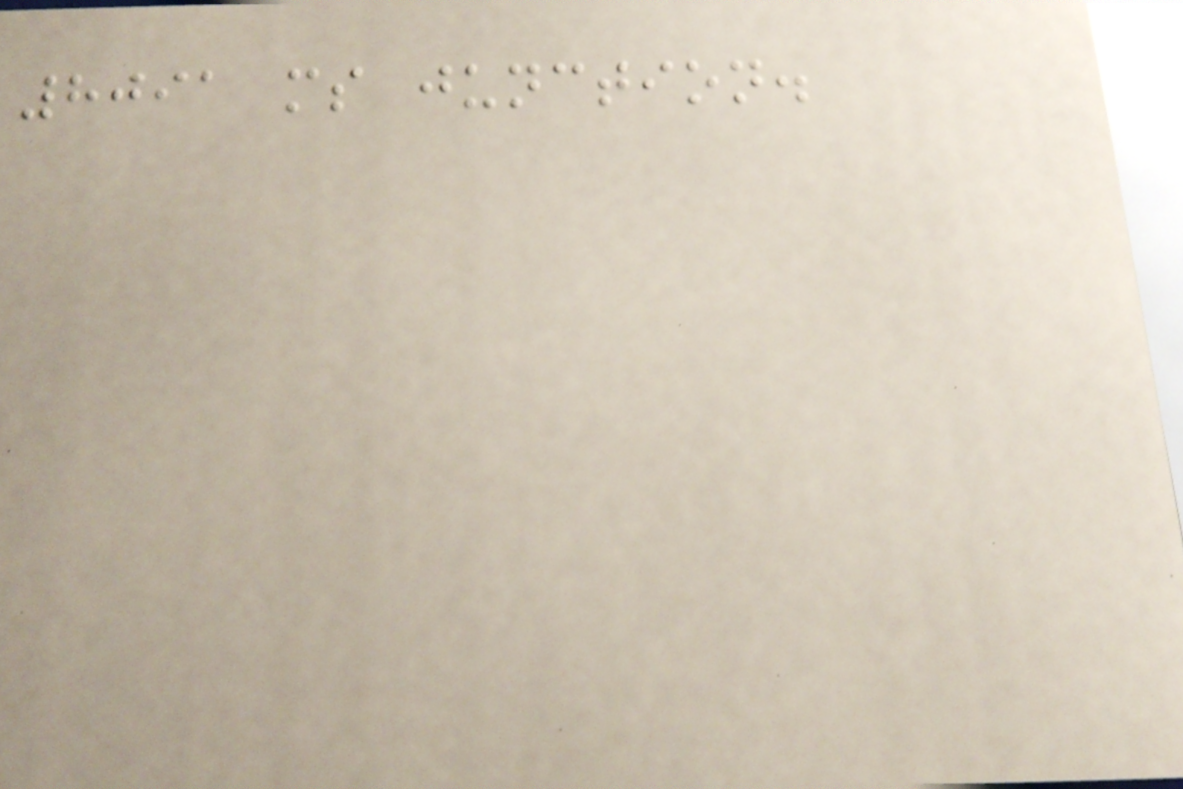8091 ms junction.
